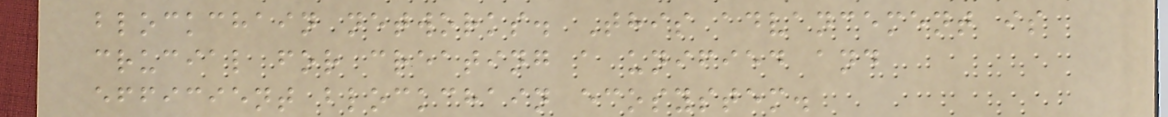blockchain networks. This advancement is
crucial for creating a unified and
efficient blockchain ecosystem.
